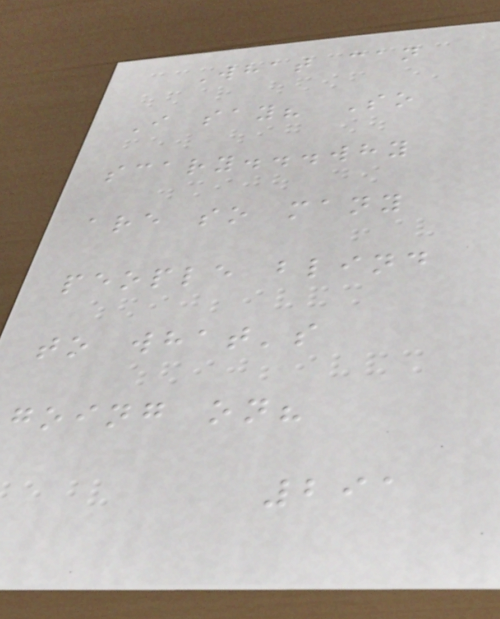What can
I say? So
scary...why
are so many
people blind
to what's
going on?
291
